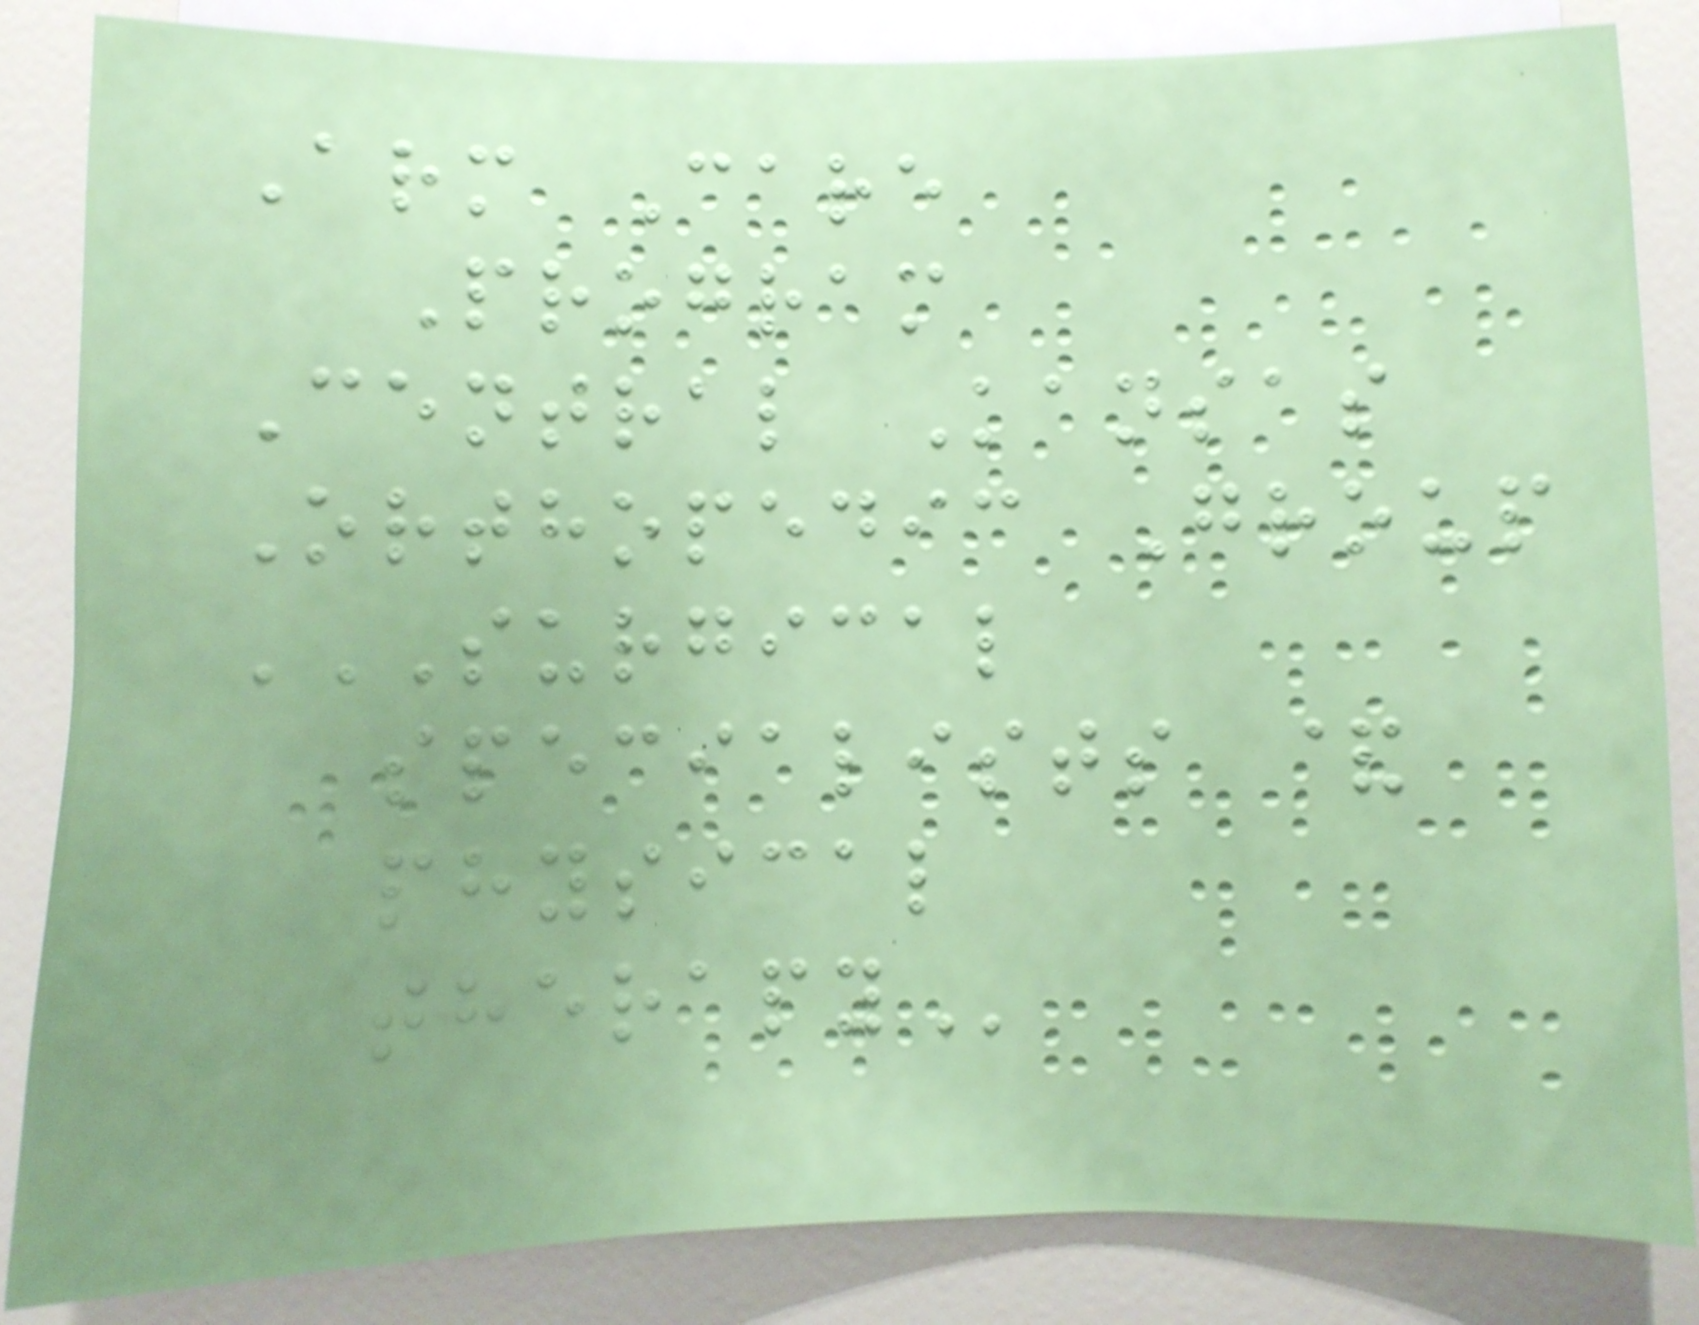Arm Care
Program
Central Kansas
Orthopedic Group
SURGICAL
SPECIALISTS &
PHYSICAL
THERAPY
